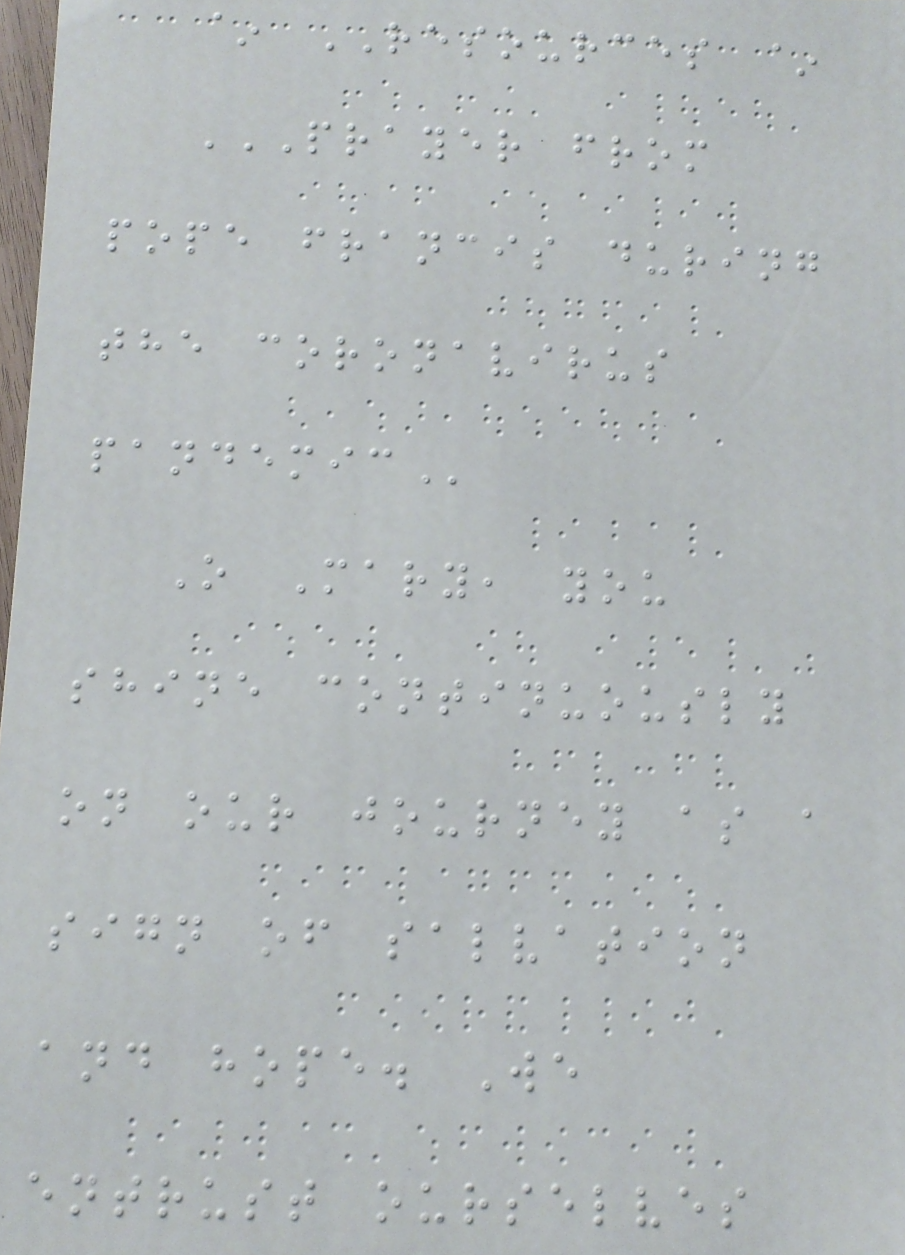~ RESOURCES ~
PRAYER FROM
POPE FRANCIS DURING
THE CORONAVIRUS
PANDEMIC
O Mary, you
shine continuously
on our journey as a
sign of salvation
and hope. We
entrust ourselves
